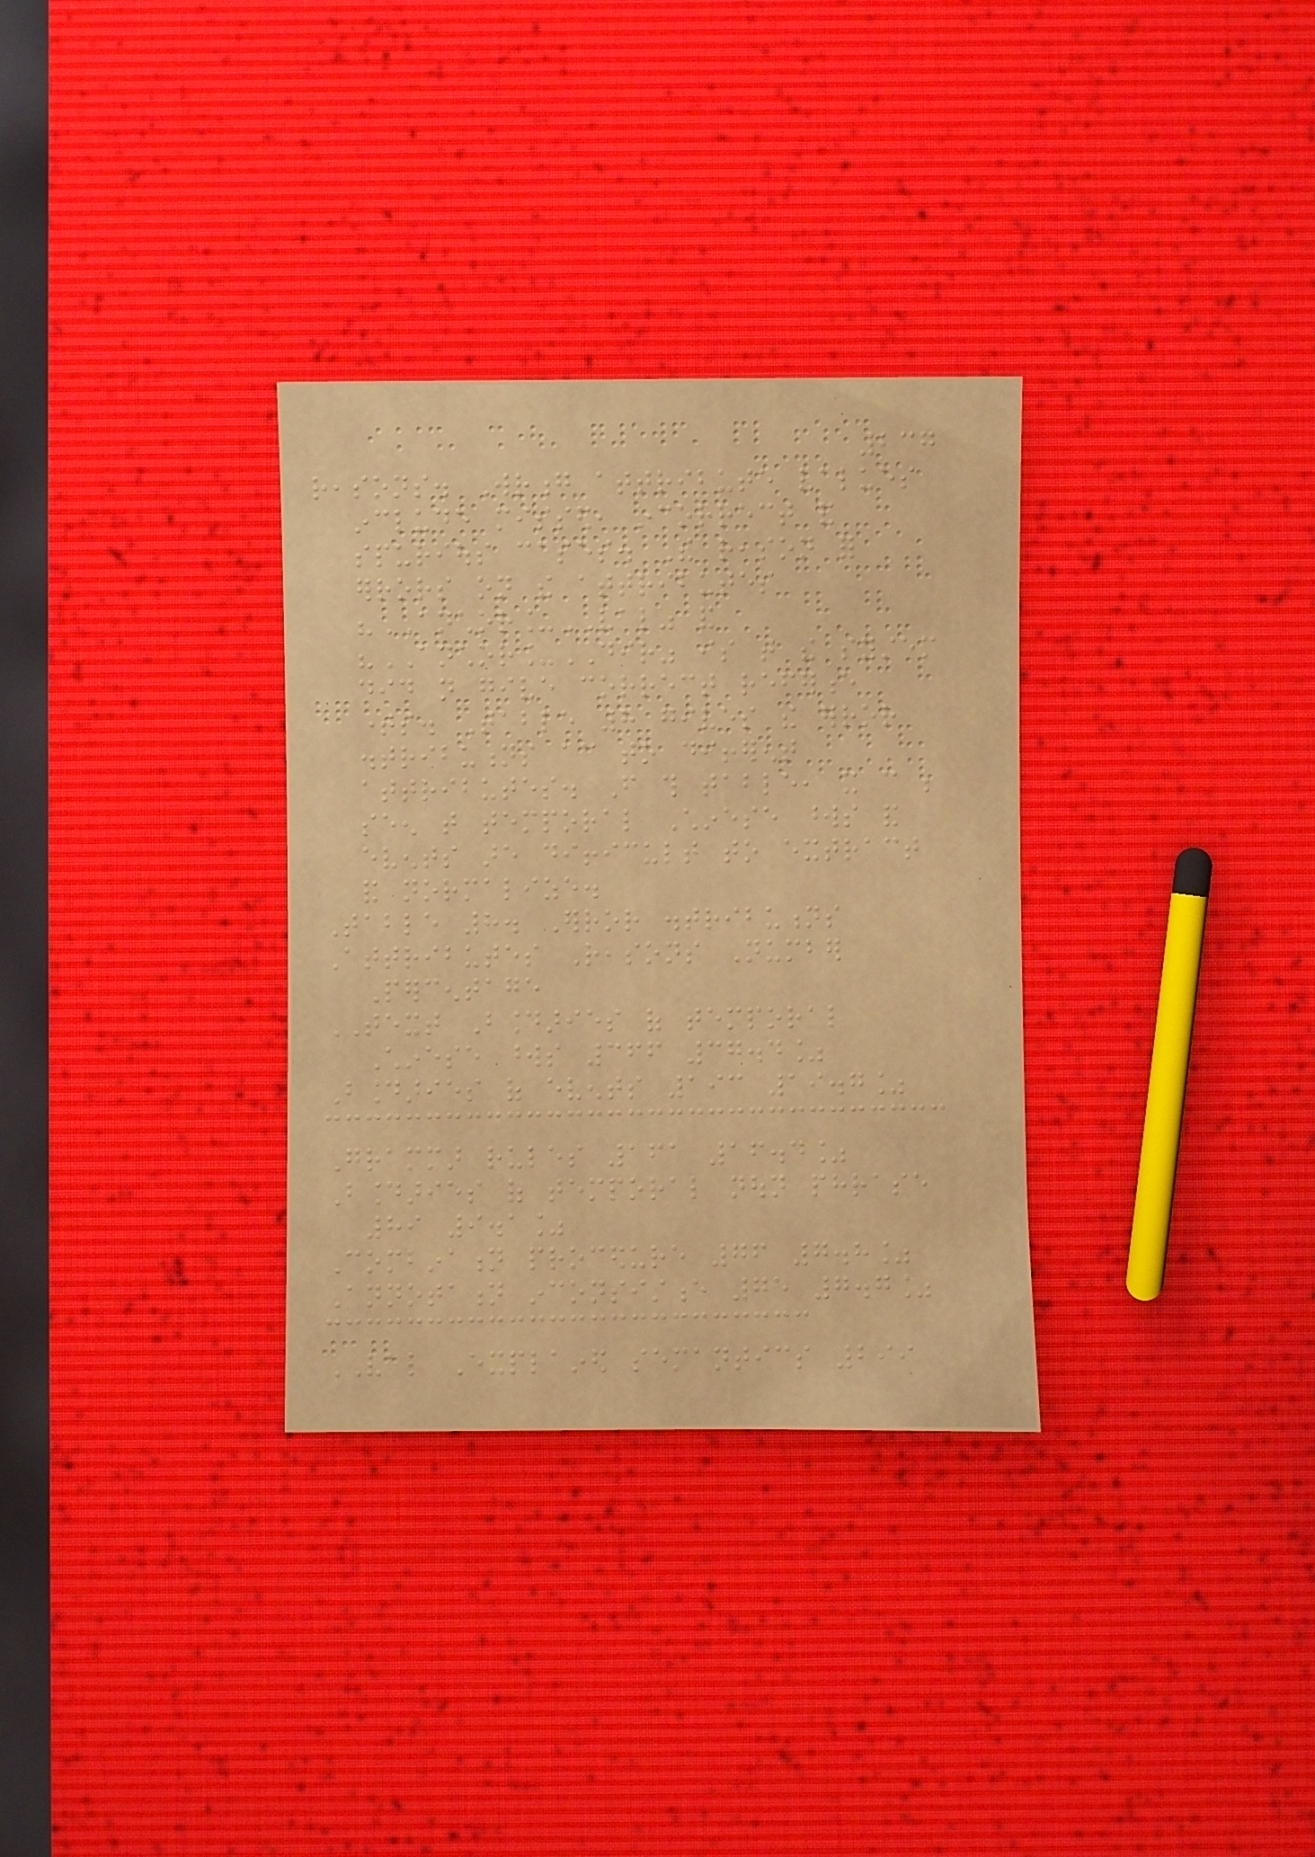237
reasons. Wrong attribute values
include missed, incorrect and
spurious cases. The reason for
errors on the attributes
"ANCHOR_VAL" and
"ANCHOR_DIR" is that the system
did not give correct reference
times. Table 8 gives the error
distributions according to different
attributes. From this table, it can be
seen that temporal Chinese words and
events are difficult to extract
and normalize.
Table 8. Error distributions
Attributes Reasons Number
Percentage
TEXT Boundaries of temporal
Chinese words 366 37.4%
Boundaries of events 193 19.7%
Grammar rules 161 16.4%
Boundaries of temporal noun phrase
89 9.1%
Combination procedure 76 7.8%
Annotation inconsistence 75 7.7%
VAL Explained semantics 299
